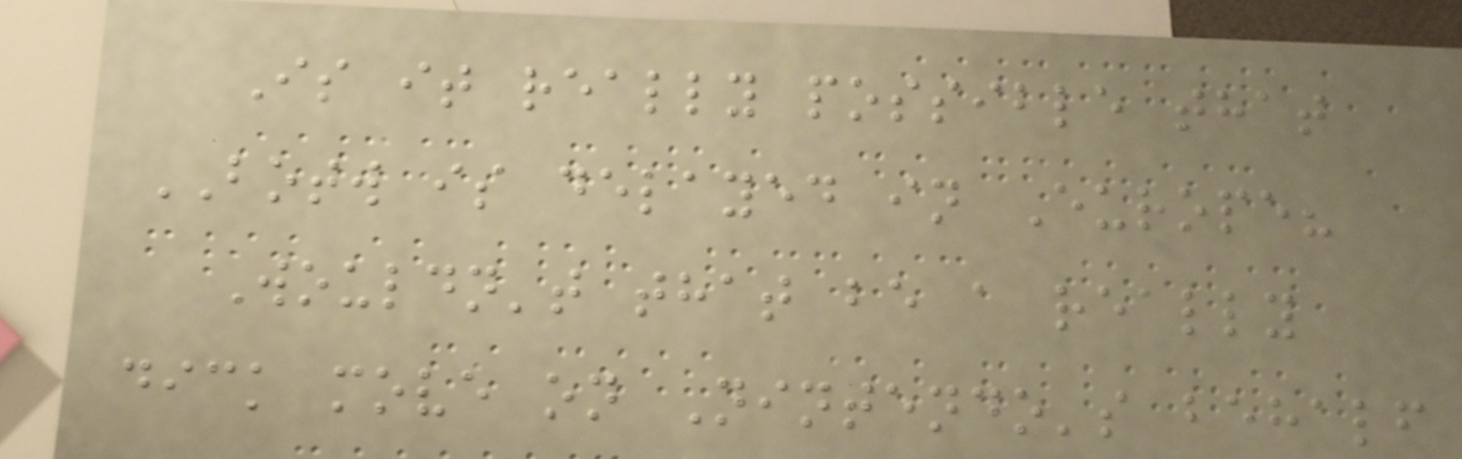Is it really possible that
BOTW is delayed in Europe?
Wouldn't that be a really
dick move on Nintendo's behalf
